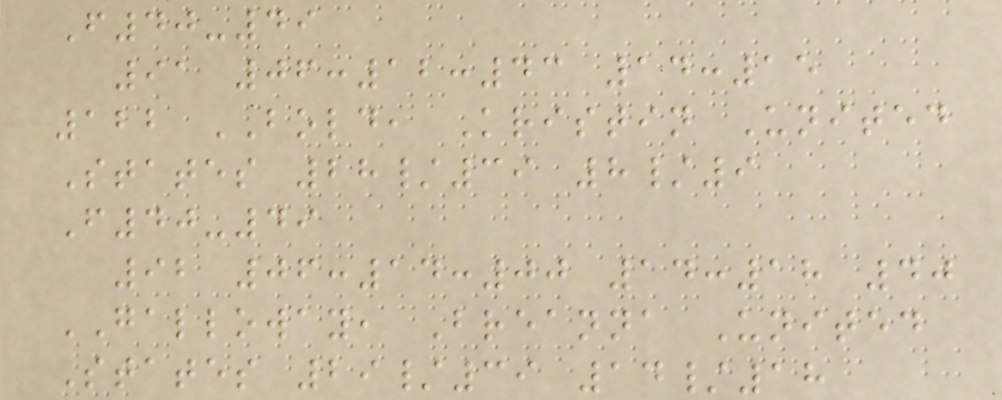F40-49
91 06:12:43 14:15
122 BOLD, Kristin United
States 28/39 8/9
F40-49
92 06:14:00 14:18 40
GALLOWAY, Breanna United
States 29/39 14/18
